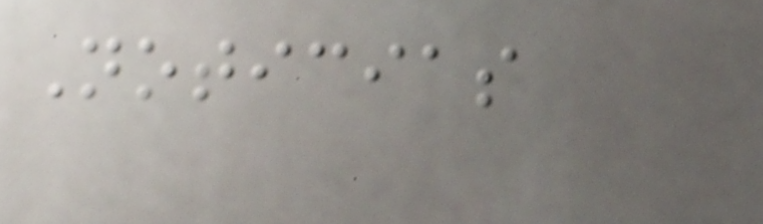Noticias
